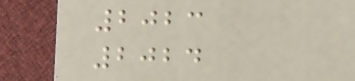2023
2024
